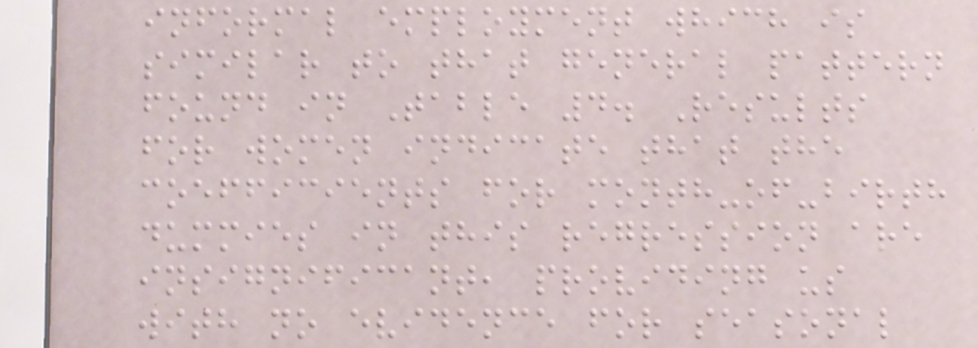informal employment which is
similar to that general pattern
found in Table 4. Results
for women indicate that the
coefficients for month-of-birth
dummies in this regression are
insignificant, providing us
with no evidence for seasonal
